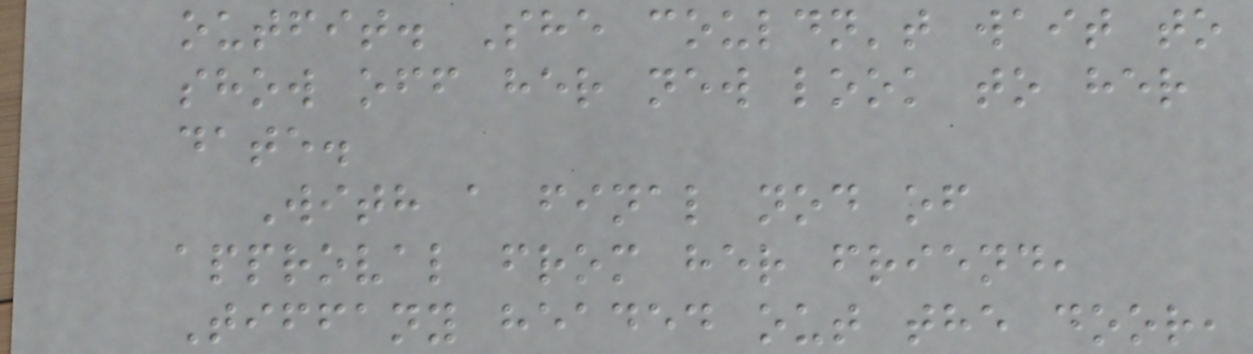outfit. She couldn't wait to
show off her new look to her
date.
With a final nod of
approval from her friend,
Tiffany headed out the door,
